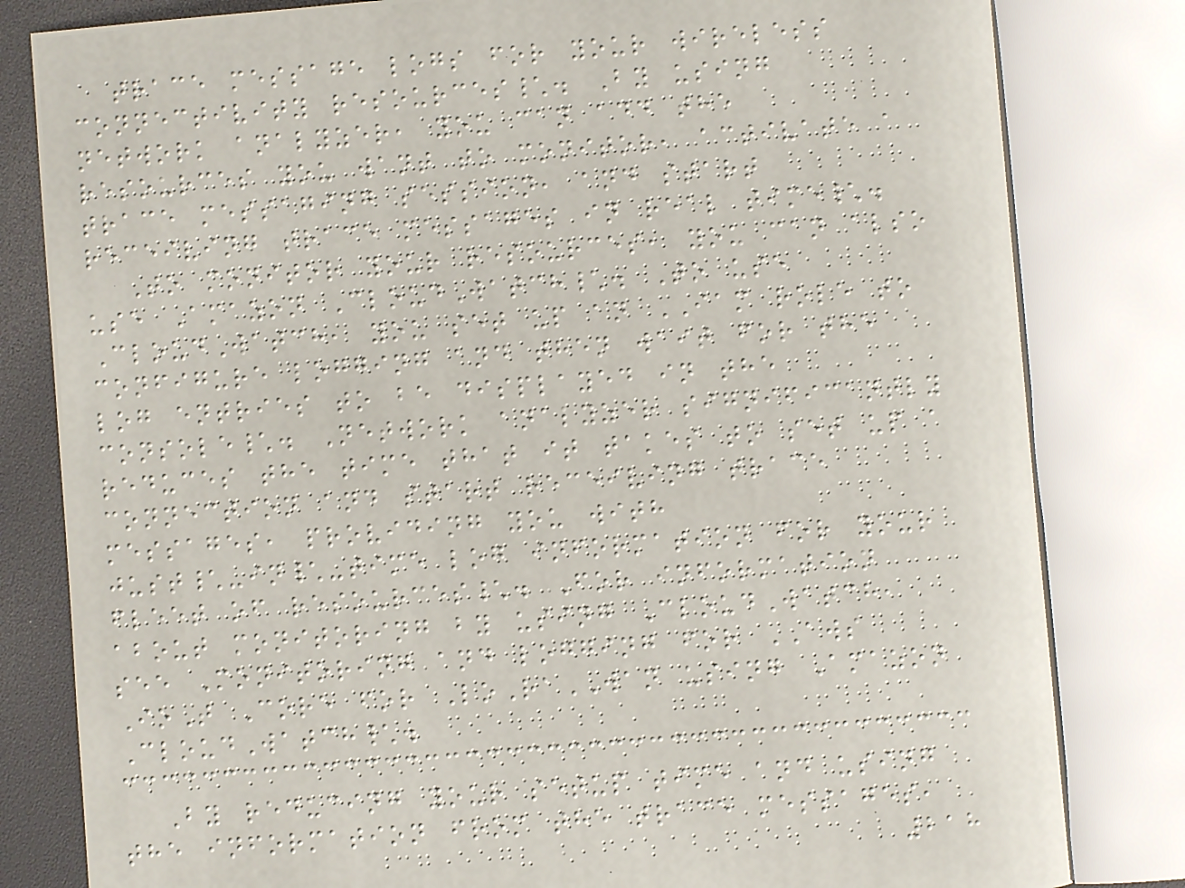trace message logs for your wireless
connectivity resources\. By using
network analyzer, you can add the
resources you want to monitor, activate a
trace messaging session, and start
receiving trace messages in real time\.
To monitor your resources, you can also
use Amazon CloudWatch\. To use
CloudWatch, you set up an IAM role to
configure logging and then wait for the
log entries to be displayed in the
console\. Network analyzer significantly
reduces the time that it takes to set up a
connection and start receiving trace
messages, providing you with
just\-in\-time log information for your
fleet of resources\. For information
about monitoring by using CloudWatch,
see Monitoring and logging for AWS
IoT Core for LoRaWAN using Amazon
CloudWatch\.
By reducing your setup time and using
the information from the trace messages,
218
